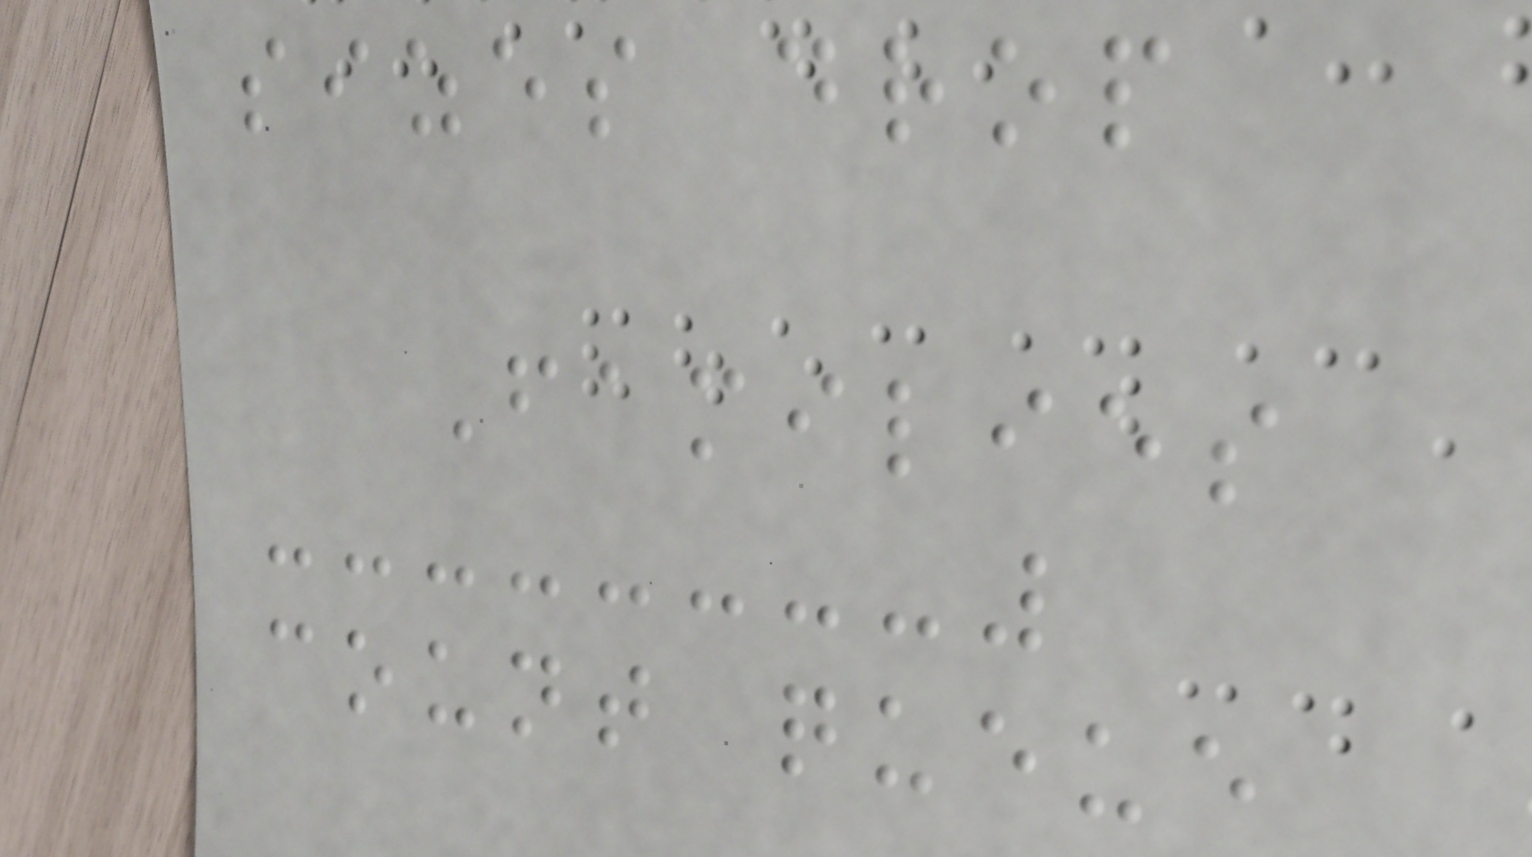sizes drop
Families
count queue
